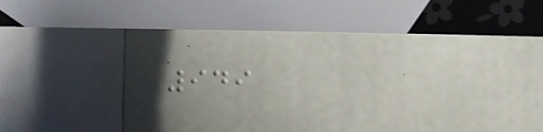949
